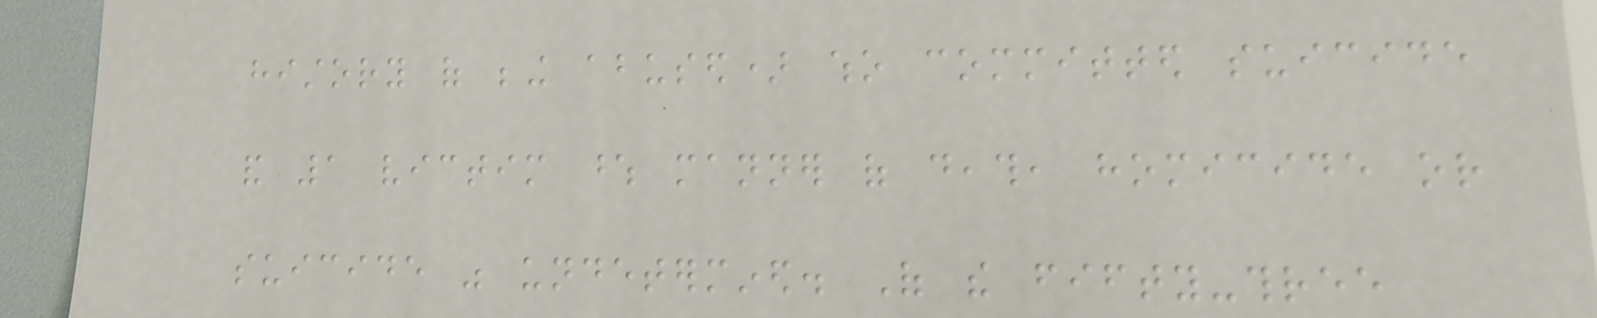history of being abused) who committed suicide
and 1 victim whose manner of death, homicide or
suicide was undetermined. Of the fifty-three
